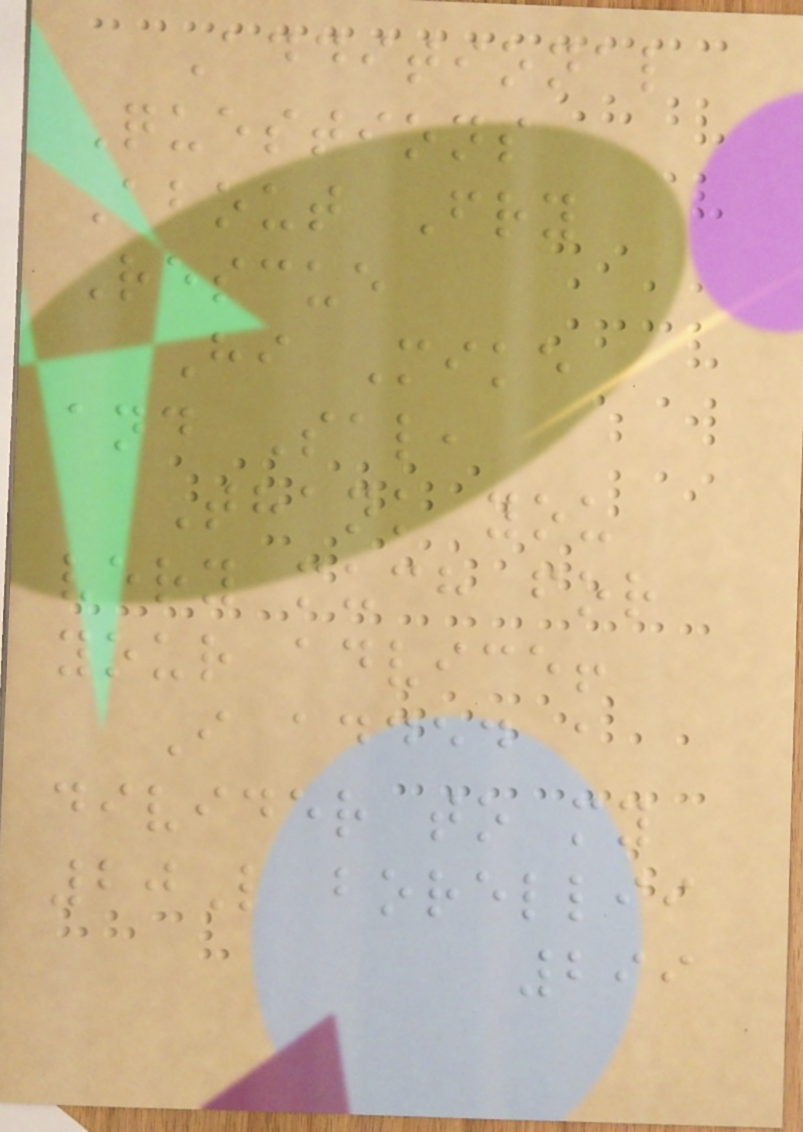Additional
Questions
About Fry
Rescue
Hi Mike
and Sal,
Thank you
very much for
your advice!
I added a
divider to my
20L borellii
299
